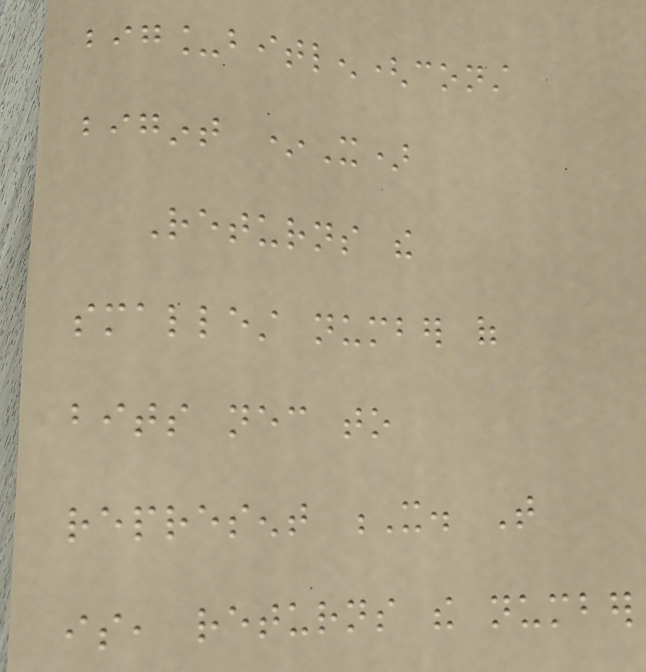big_bitlen(const
bigint *X)
Returns the
smallest number of
bits necessary to
represent X. That
is, returns the number
